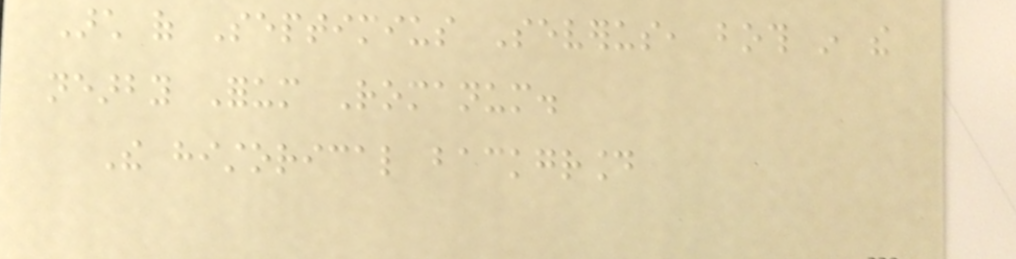Arch of Septimius Severus, both in the
nearby Forum Romanum.
The historical background
